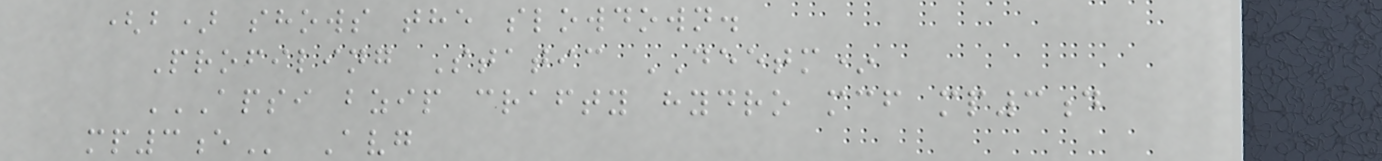(b) shows the slowdown.
Profiling Static DEETM*
APSI BZIP CRAFTY HYDRO MCF MP3D
MP3E Avg
